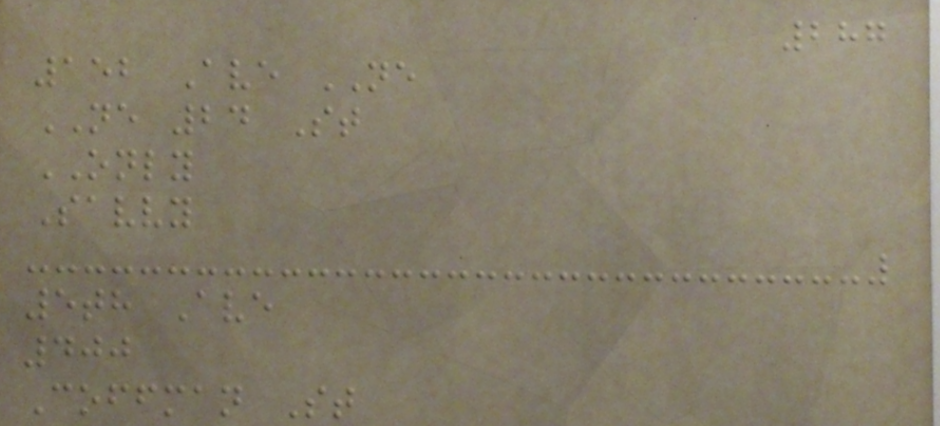287
152 Ave NE
NE 24 St
ONLY
Savvy
5th Ave
400
Coffman St
